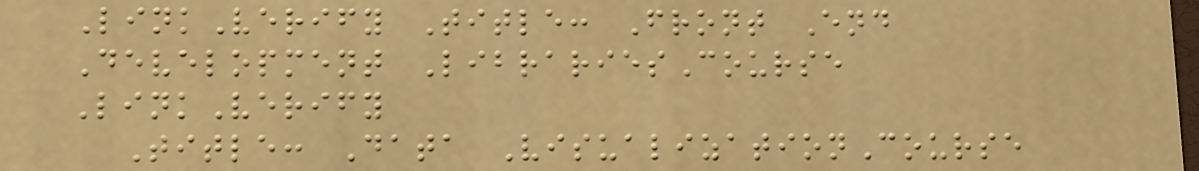LinkVerify Title: Front End
Development LibrariesCourse
LinkVerify
Title: Data VisualizationCourse
